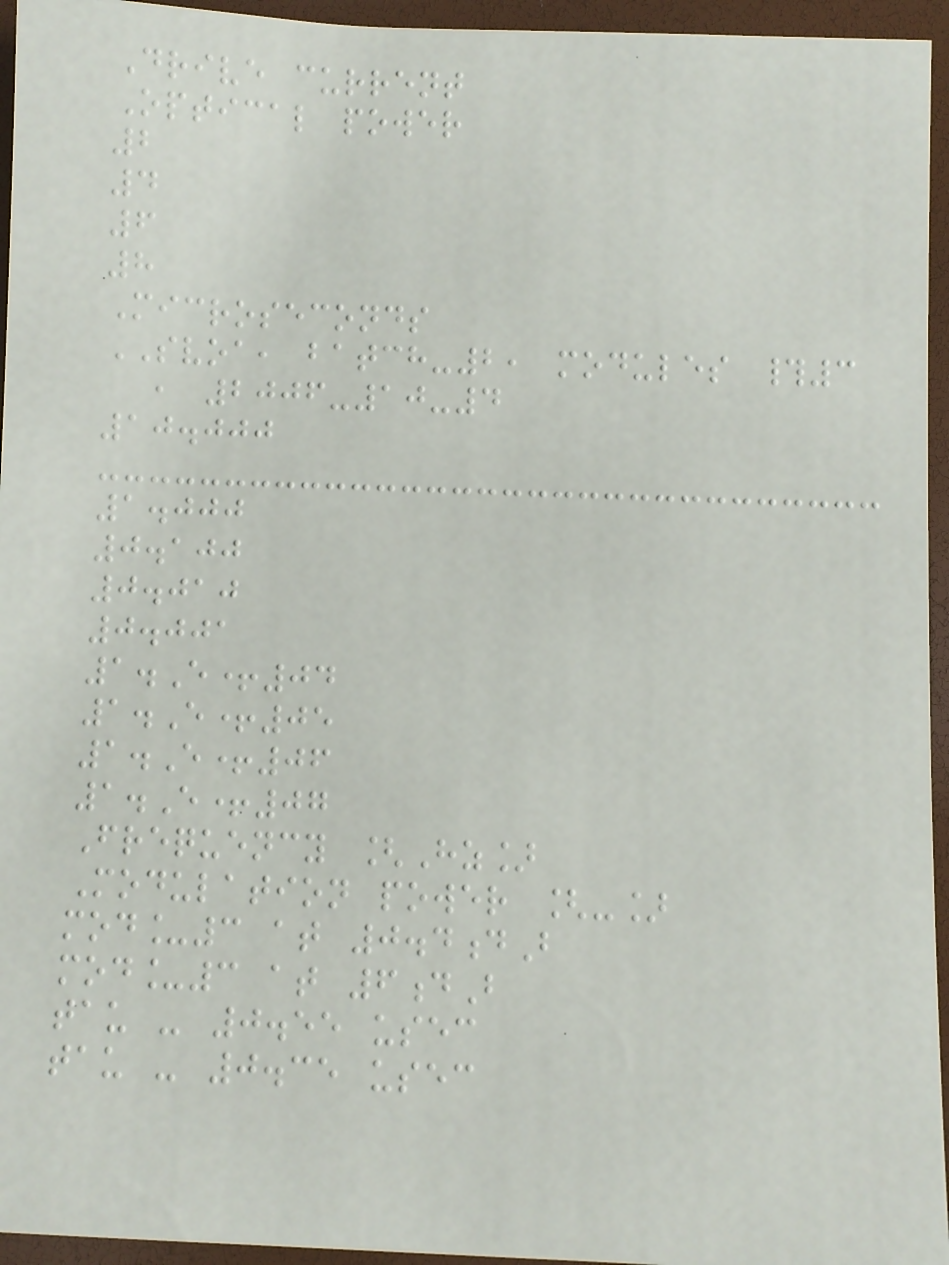Drive current
Optical power
2
4
6
8
Microseconds
SVOA, batch-2, modules #3
, 2006-10-4
10.000
1.000
0.100
0.010
0.001
1.E+04
1.E+05
1.E+06
1.E+07
Frequency [Hz]
Modulation power [-]
mod_3 at 0.4dB
mod_3 at 6dB
tau - 0.55 usec
tau - 0.35 usec
